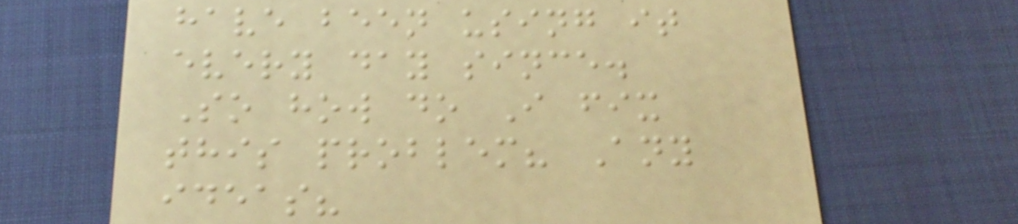have been using it
every day since.
So how do I fix
this problem? Any
ideas?
